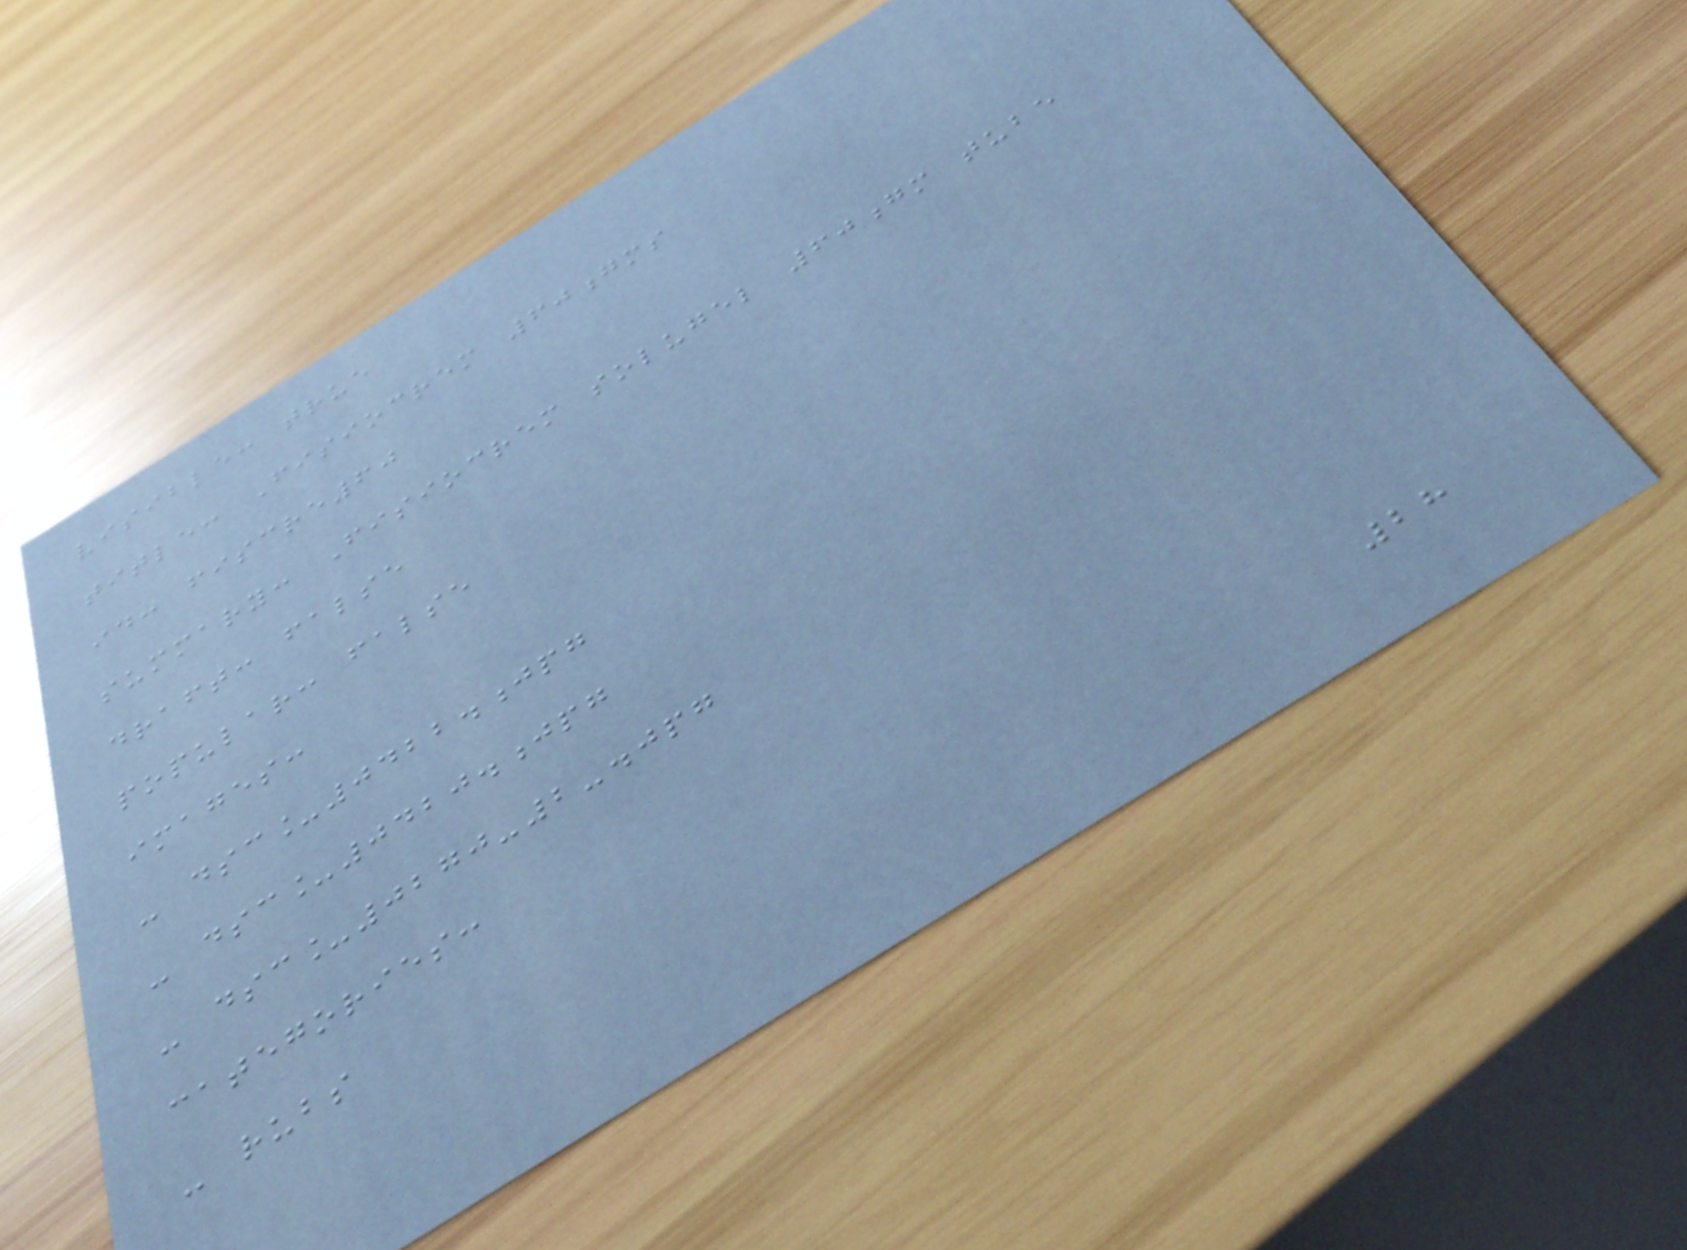visible: true
title: Fisiocrem 60gms
id: fiscre60
summary: Fisiocrem solugel 60gm tube
draft: false
popular: false
images:
- dsc_0422.jpg
- dsc_0420.jpg
- dsc_0270-2-.jpg
categories:
- rubs
28
